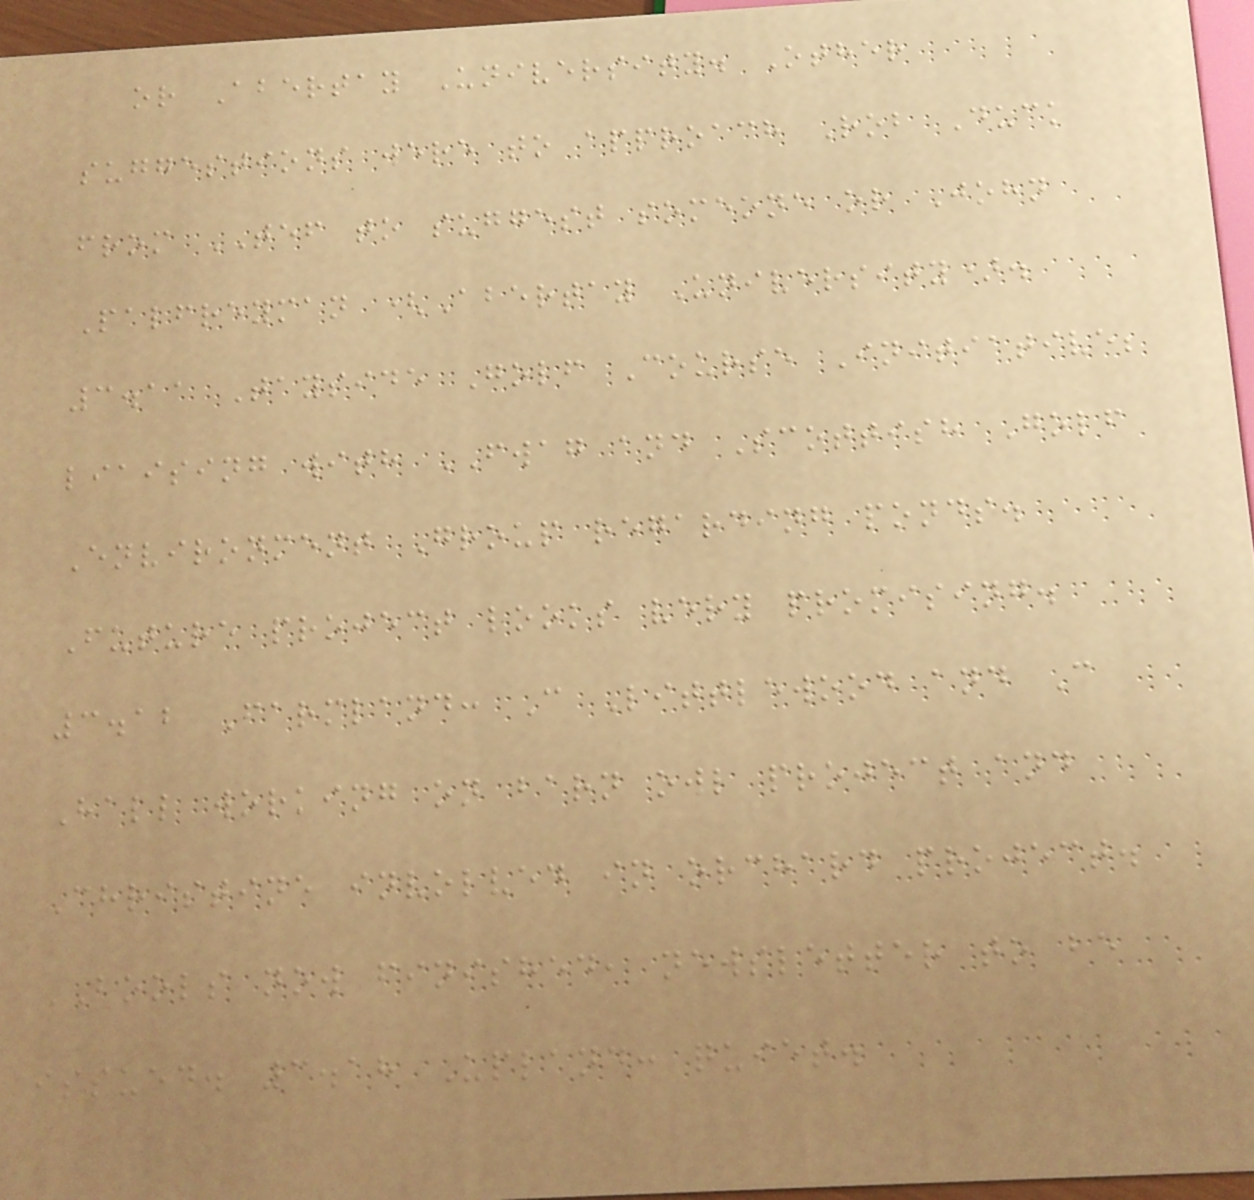or Abertay University. Other
suggestions were to approach Rob Duck
from TEF to suggest someone or John
Palfreyman (Abertay University).
3.11 Tayside Golf Course Initiative;
liaising with FWAG and Scottish Golf
Environment Group regarding ponds.
Future project looks very promising.
3.12 Farmland: C Littlewood and C
Hall working on barn owl project and
Christine involved in orchard project.
BOOLS now finished, newsletter to be
issued. 3.18 Upland: quiet.
